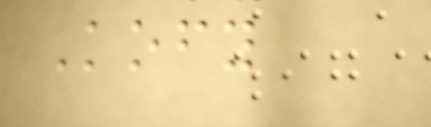Kofy
